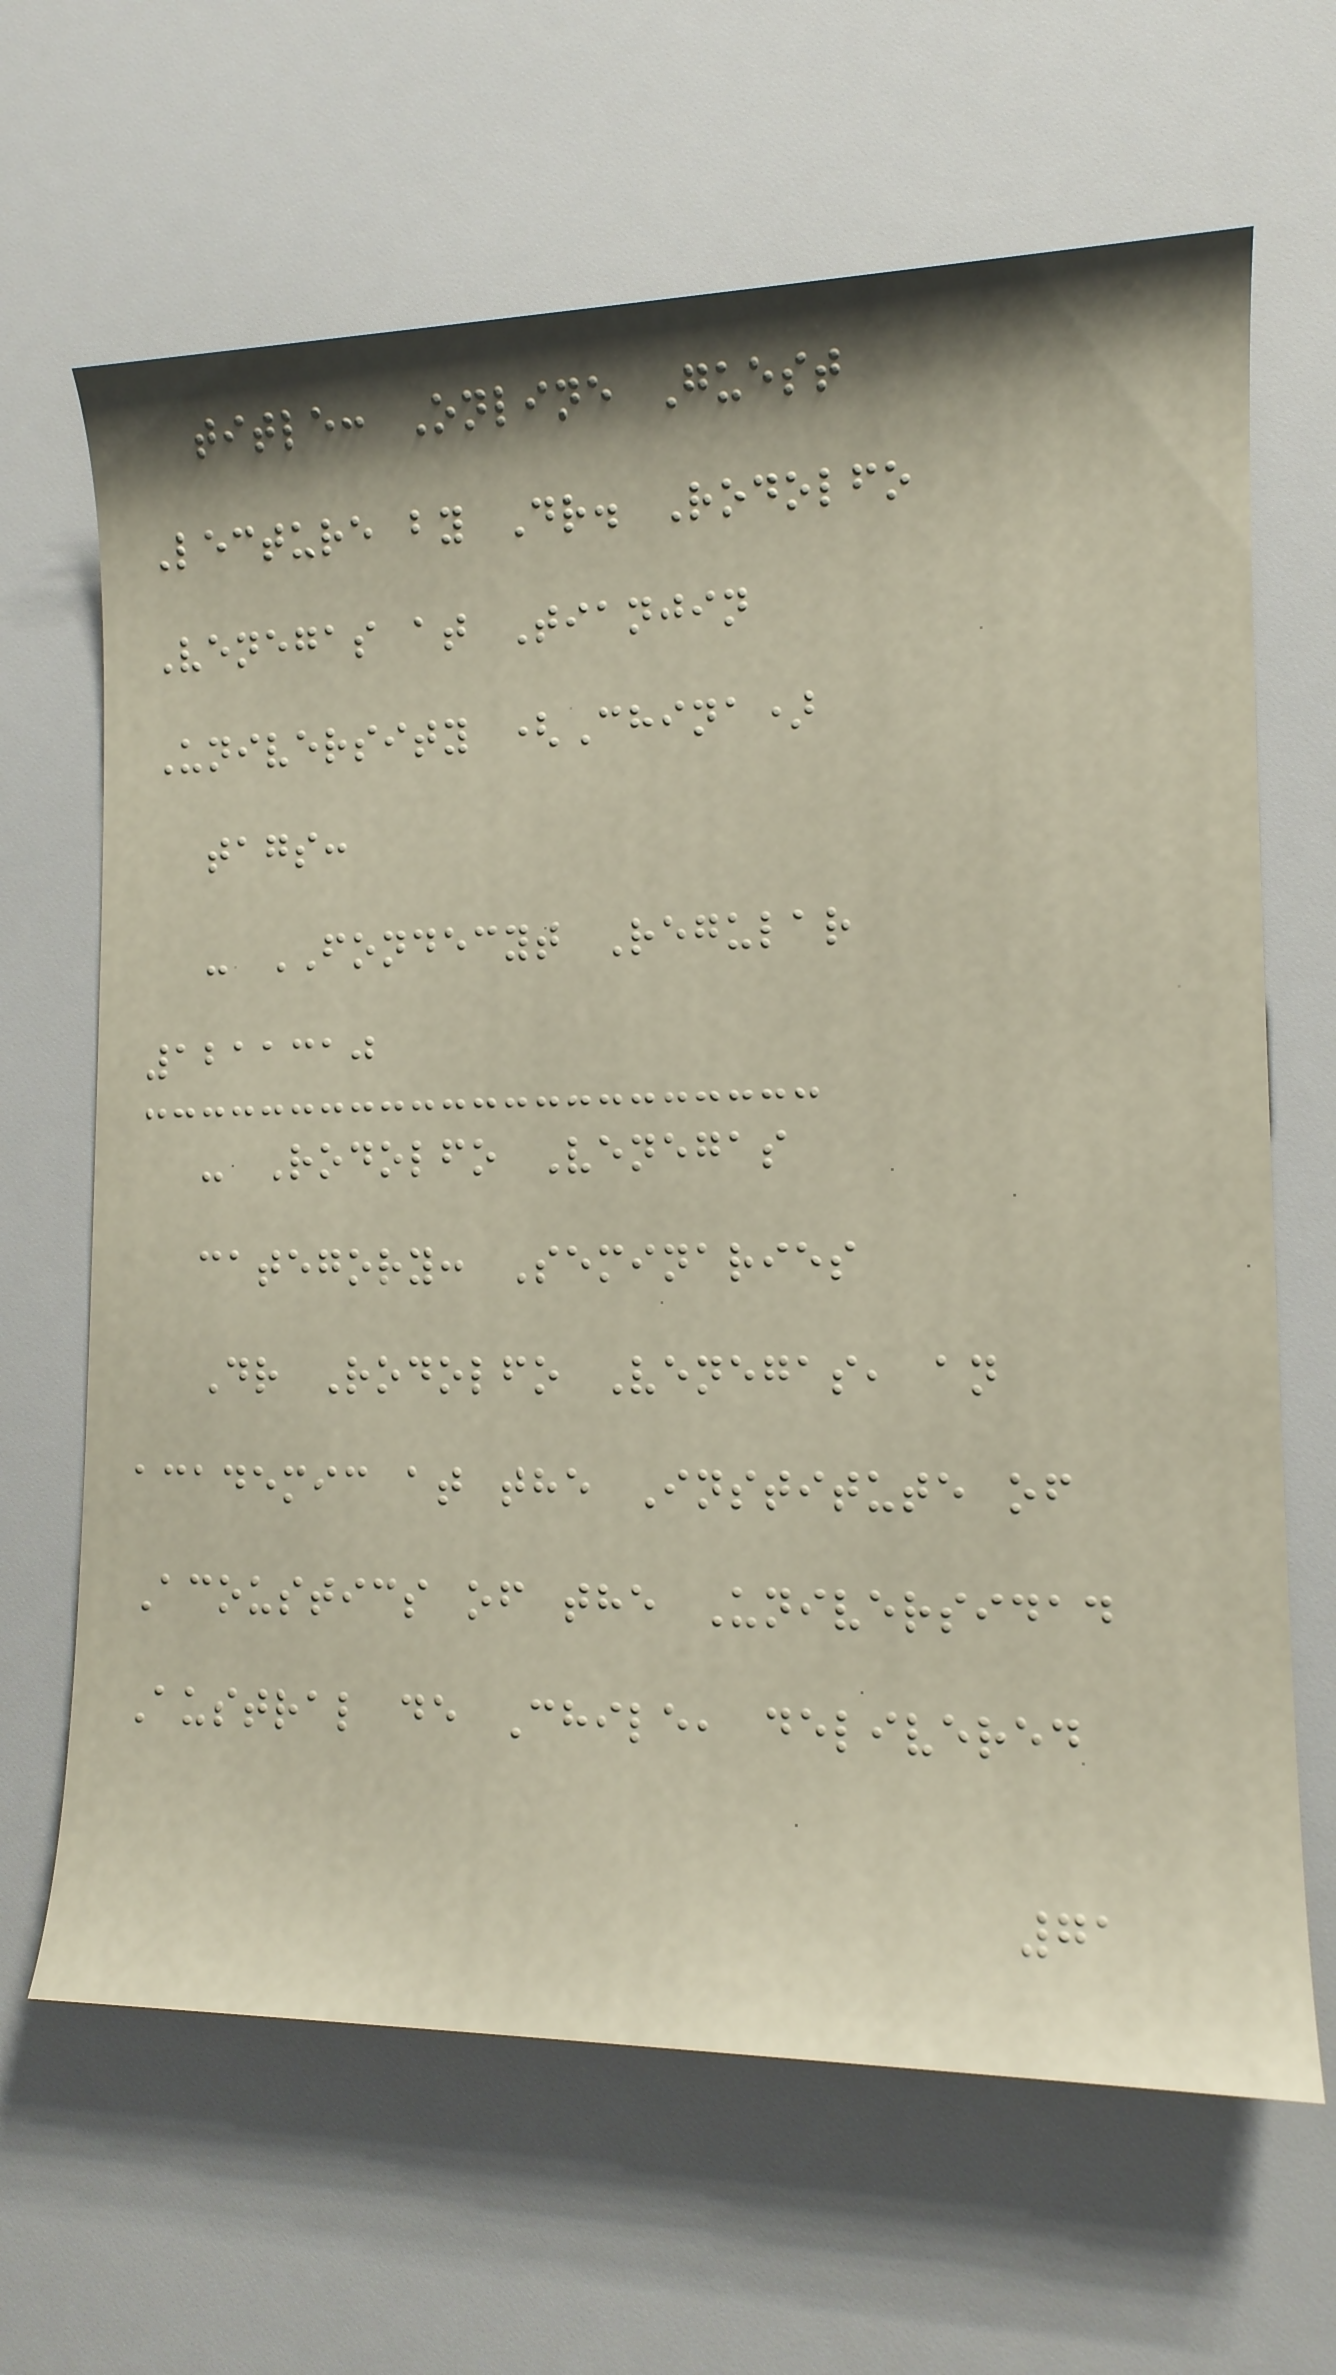title: Online Guest
Lecture by Dr. Rodolfo
Venegas at Tianjin
University (China)
tags:
- FONDECYT Regular
1211310
- Rodolfo Venegas
category: Seminaries
Dr Rodolfo Venegas, an
academic at the Institute of
Acoustics of the Universidad
Austral de Chile, delivered
71
